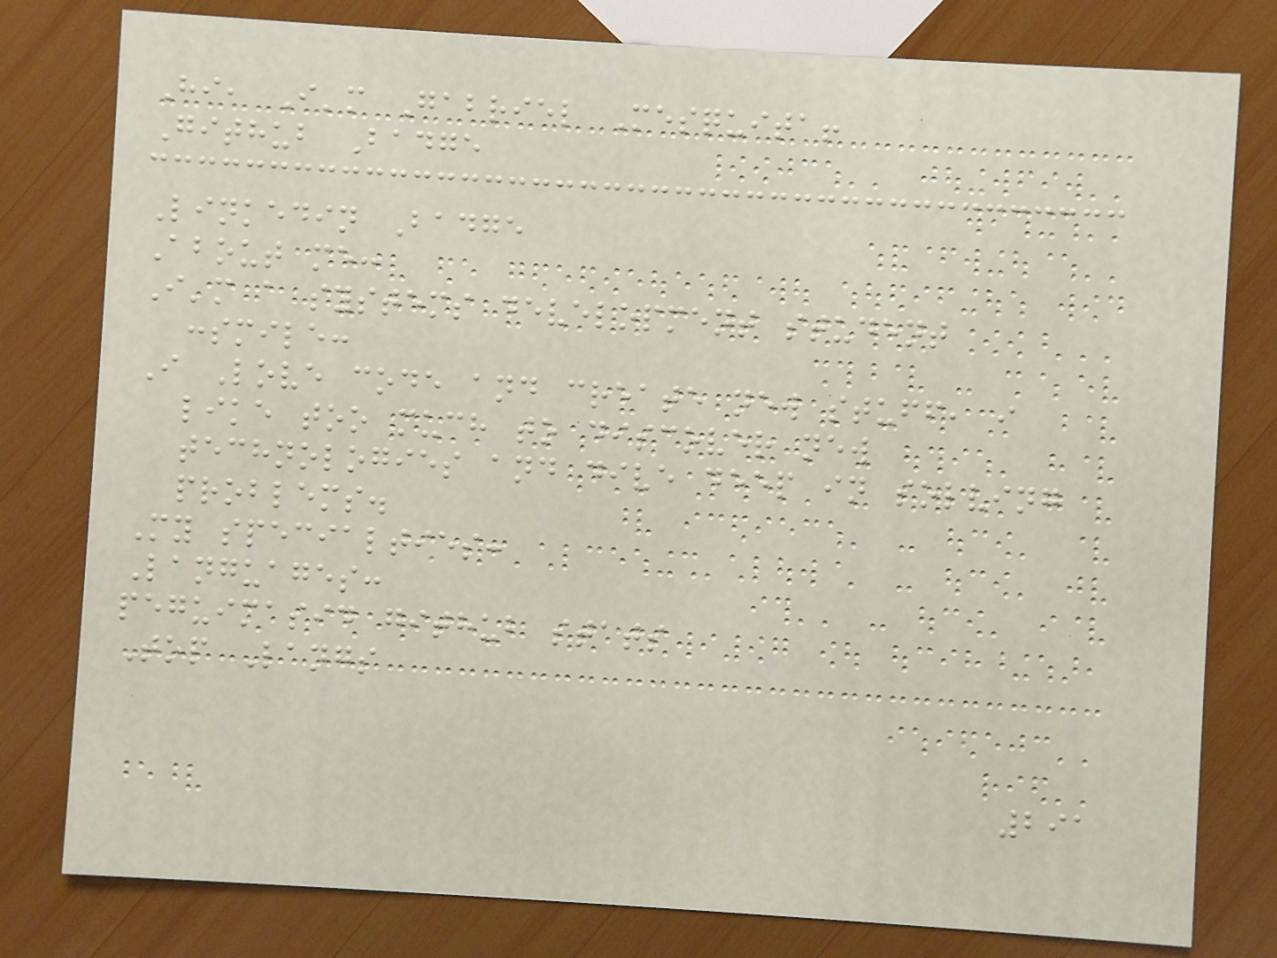Hi, I'm Gabriel Mesquita!
Github Badge
Linkedin Badge
About me:
I'm a systems development student
:smile:
I Love code and create new stuff, i
like too much to discover new
technologies and dive deep in solving
problems.
My specialties:
Languages:
peguimasid github stats
Top Langs
291
